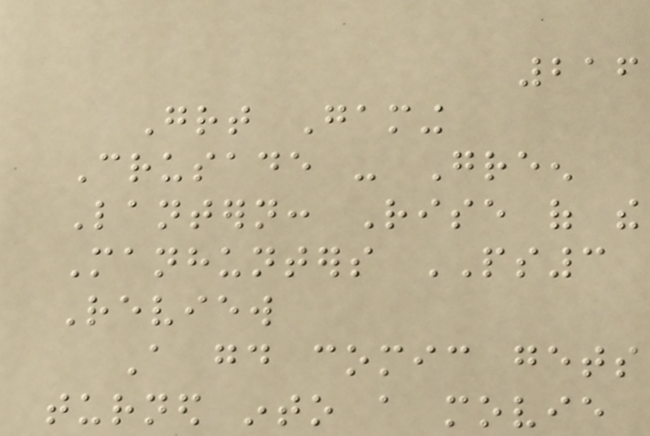216
Great Gaming
Crusade - Green
Lantern: Rise of the
Manhunters PS3
Review
A good comic gets
turned into a movie
